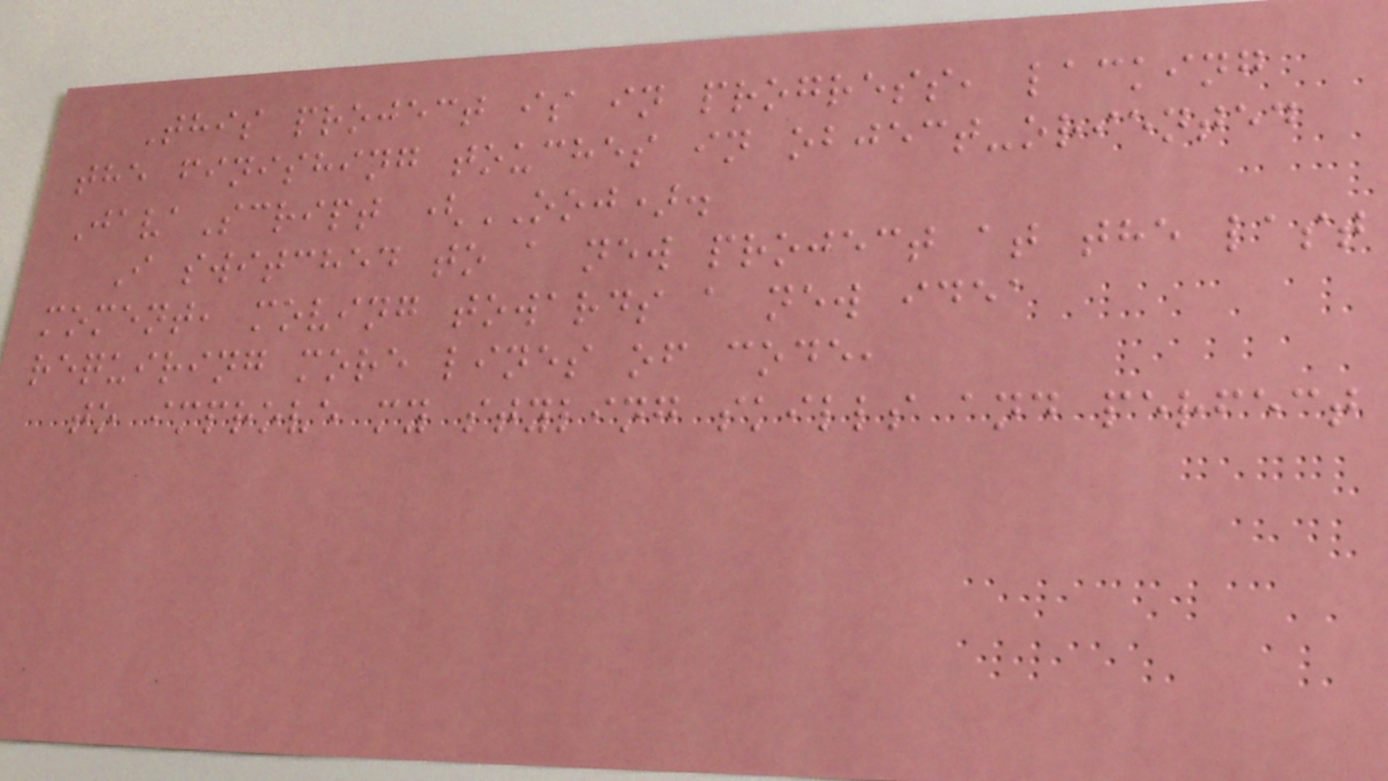This project is in progress, lacking
the finishing touches in object-oriented
JavaScript (OOJ).
I switched to a new project at the last
moment, moving towards a new idea
requiring more lines of code,
to improve my styling skills and perfect
